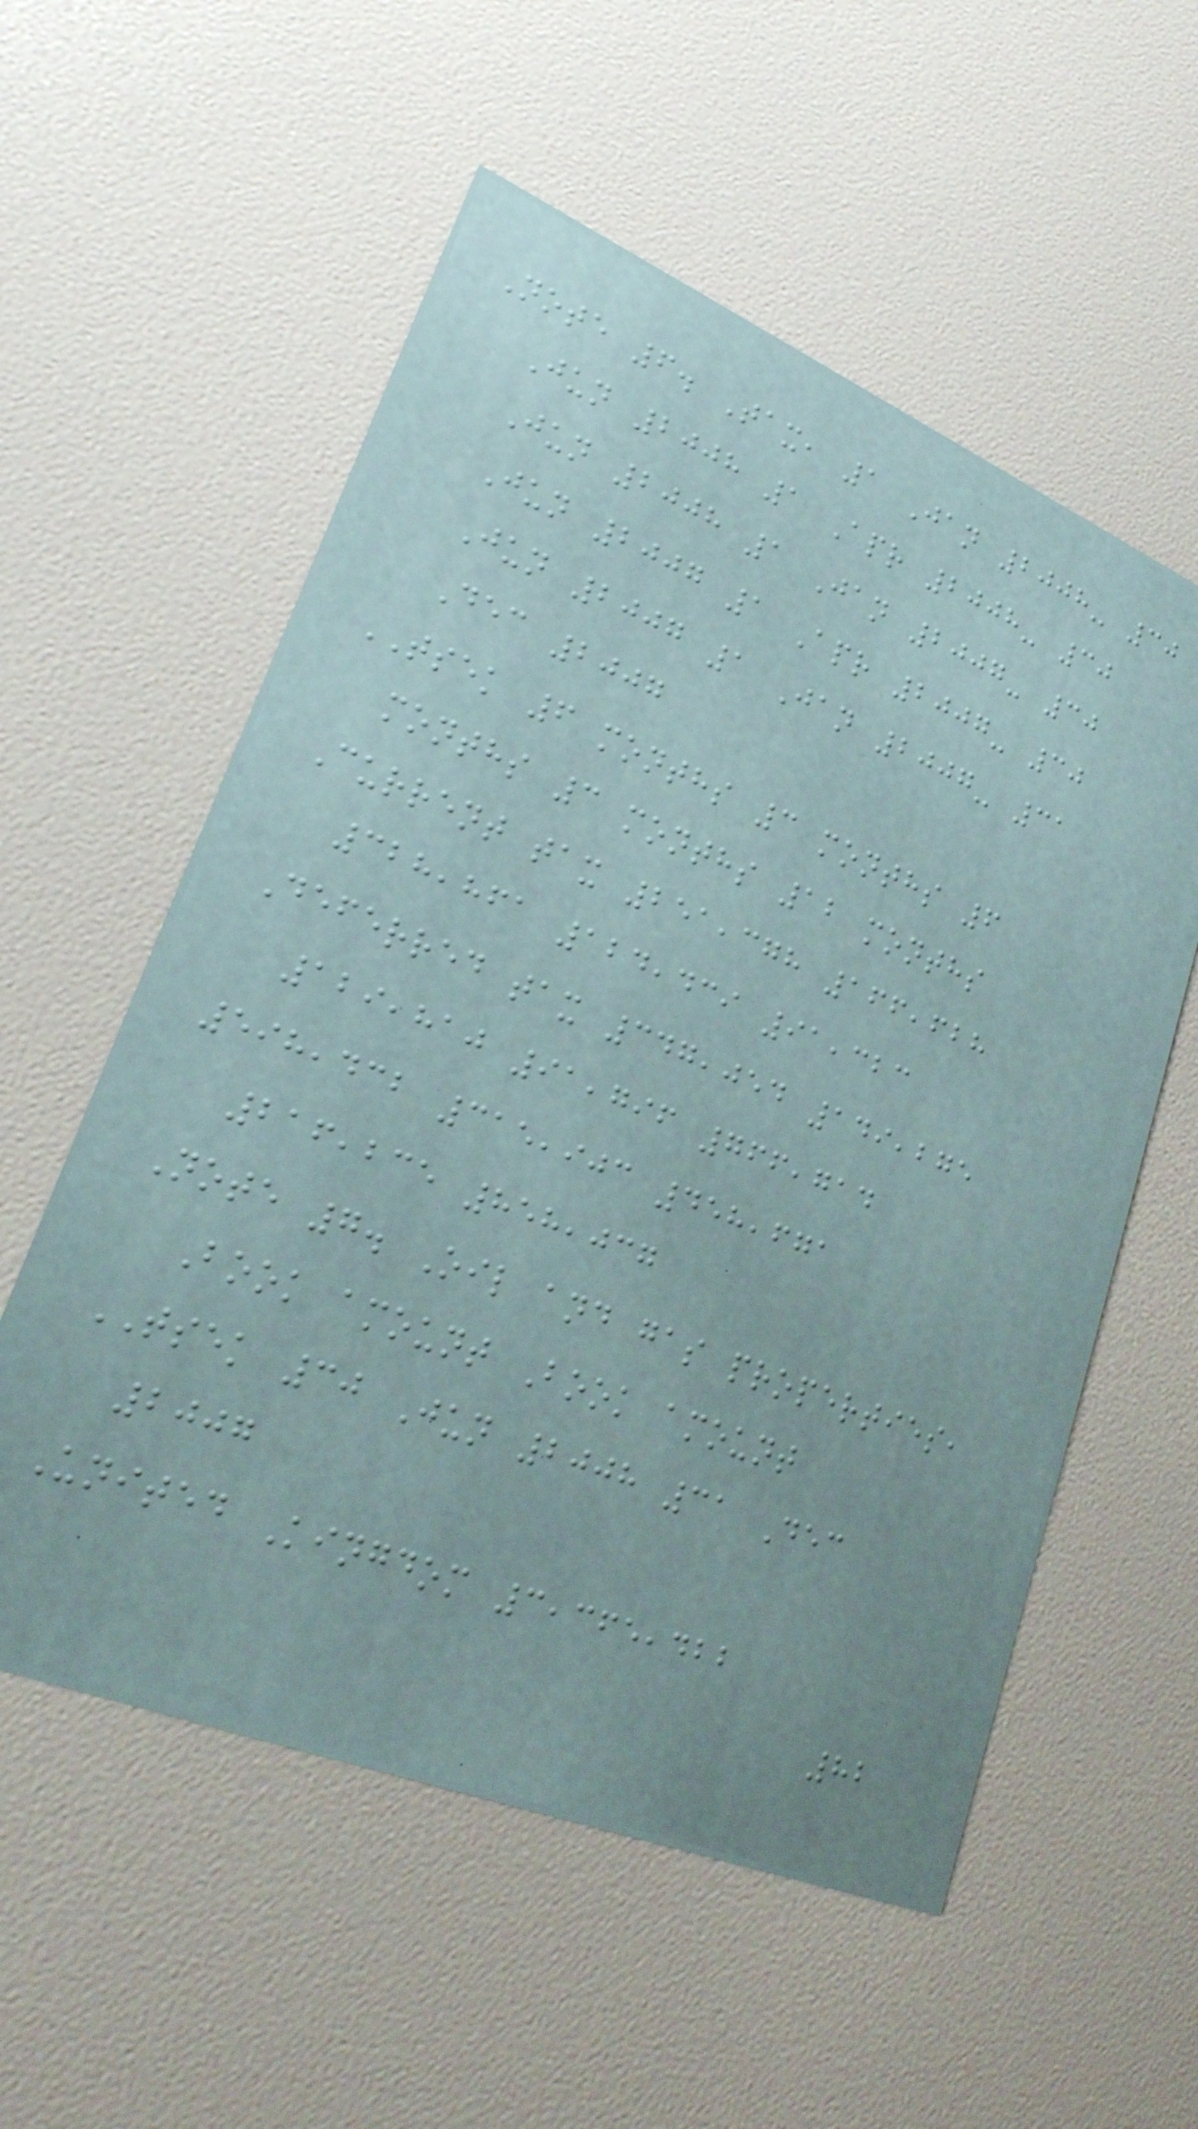Note 6. Tax, 1 Jan 2008- 30
Jun 2008 1 Apr 2008- 30
Jun 2008 1 Jan 2007- 30
Jun 2007 1 Apr 2007- 30
Jun 2007 1 Jan 2007- 31
Dec 2007
TSEK 6 months 3 months 6
months 3 months 12 months
Current tax 251,378 166,628
328,861 124,439 91,323
Deferred tax 347,054 149,275
129,810 91,796 766,714
598,432 315,903 458,671
216,235 858,037
Note 7. Oil and gas properties,
Book amount Book amount
TSEK 30 Jun 2008 31 Dec
2007
United Kingdom 3,365,422
82
